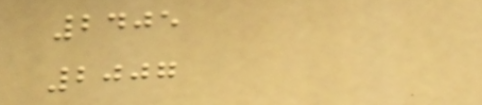2405
2007
